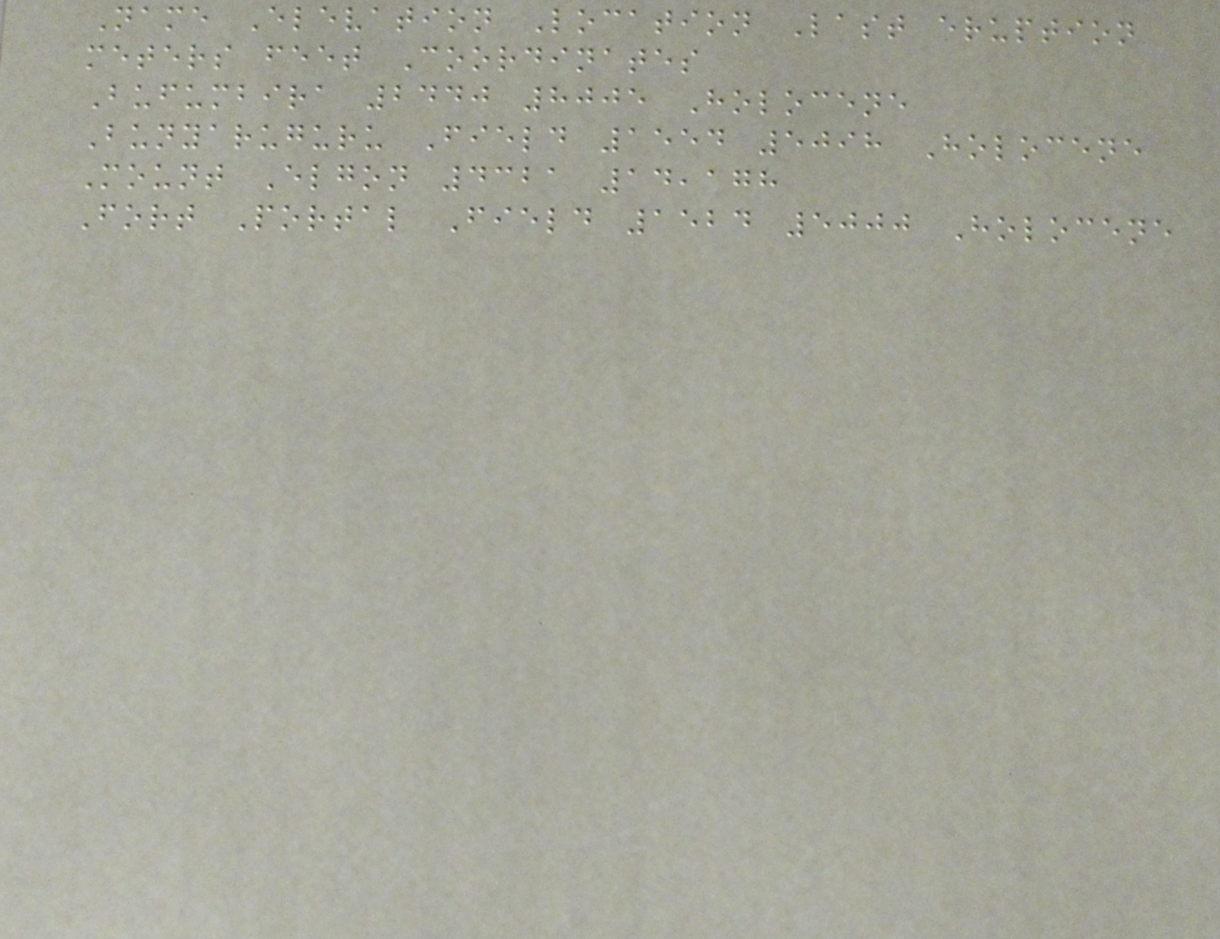Name Elevation Location Last eruption
meters feet Coordinates
Bufumbira 2440 8005 Holocene
Bunyaruguru Field 1554 5098 Holocene
Mount Elgon 4321 14,178
Fort Portal Field 1524 5000 Holocene
